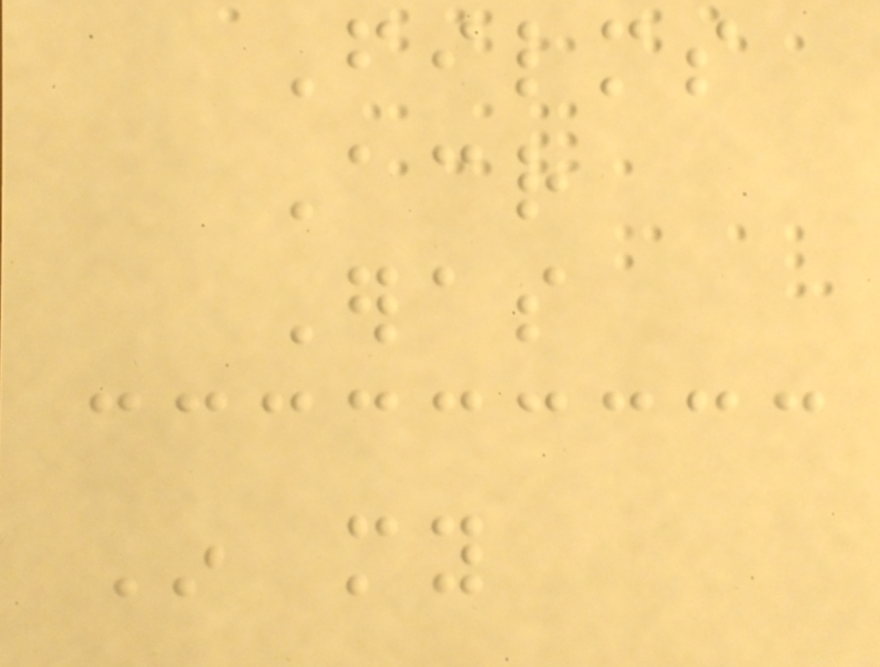Films
Across
Eras
In my
